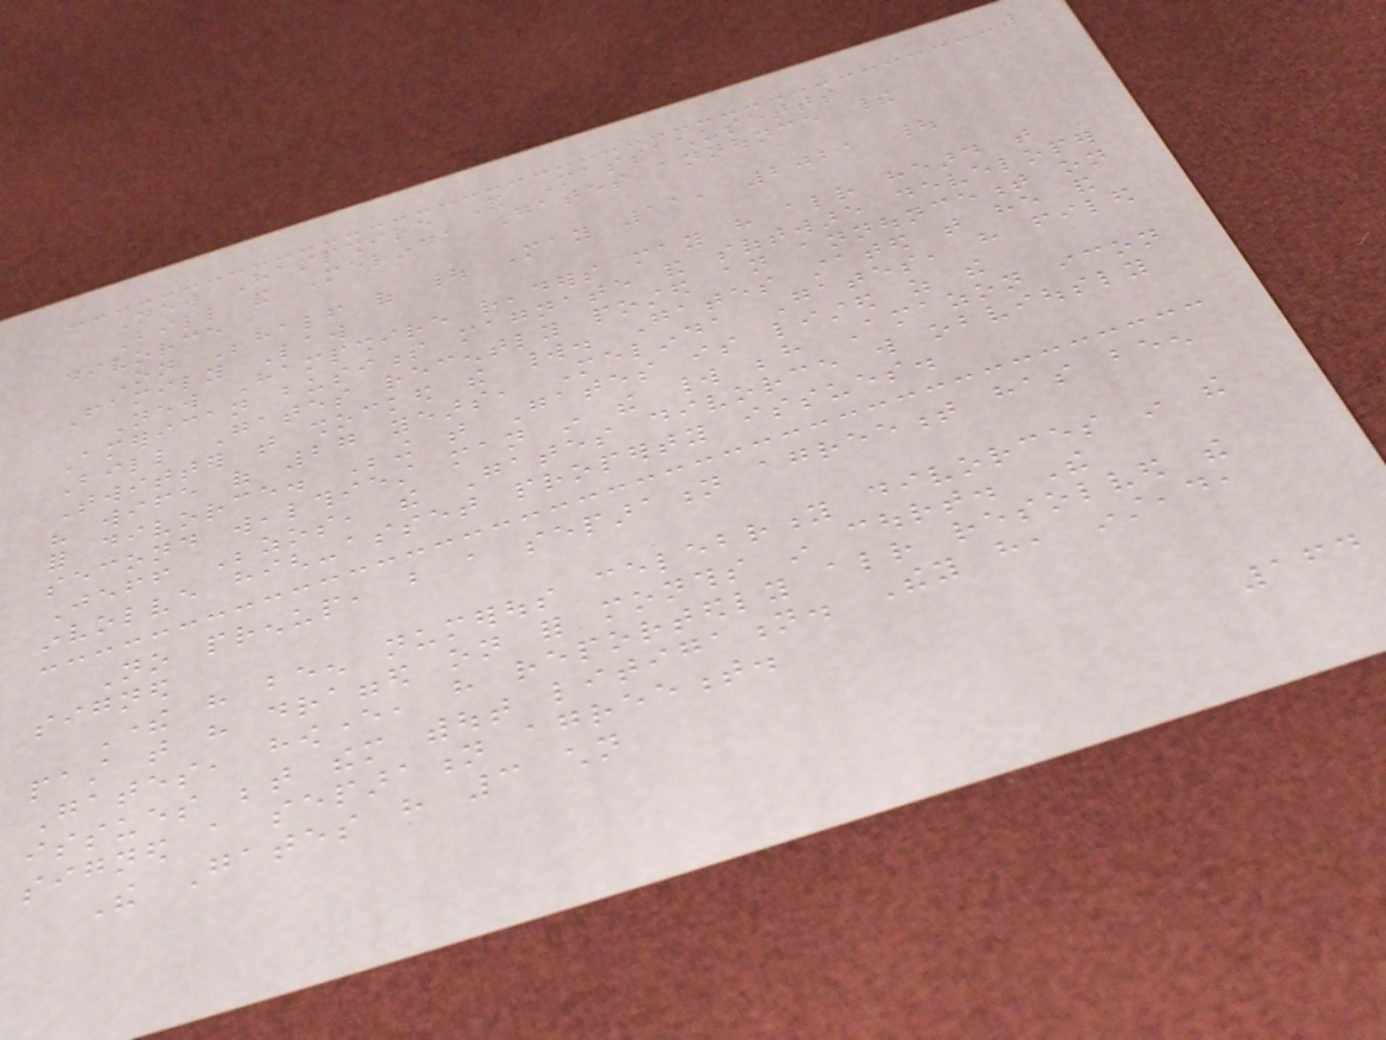New Hampshire And Massachusetts
Bill and Melinda Gates announce their
divorce
On Behalf of | May 11, 2021 |
Family Law
New Hampshire readers may have already heard that
American business magnate and software developer
Bill Gates recently posted an announcement on
Twitter that shocked the world. Gates stated that he and
his wife of 27 years, Melinda Gates, have filed
for divorce. Being that Gates is listed as the
second wealthiest man in the world behind Amazon icon
Jeff Bezos, the Gates divorce will obviously
involve high-asset property issues.
No prenup, but a separation agreement has been
signed
There have been numerous celebrity divorces in the
past that have dragged on for months in court. The
Gates, however, have reportedly already resolved the
issues between them without litigation. They have, instead,
signed a separation agreement.
The Gates have 3 children
164
